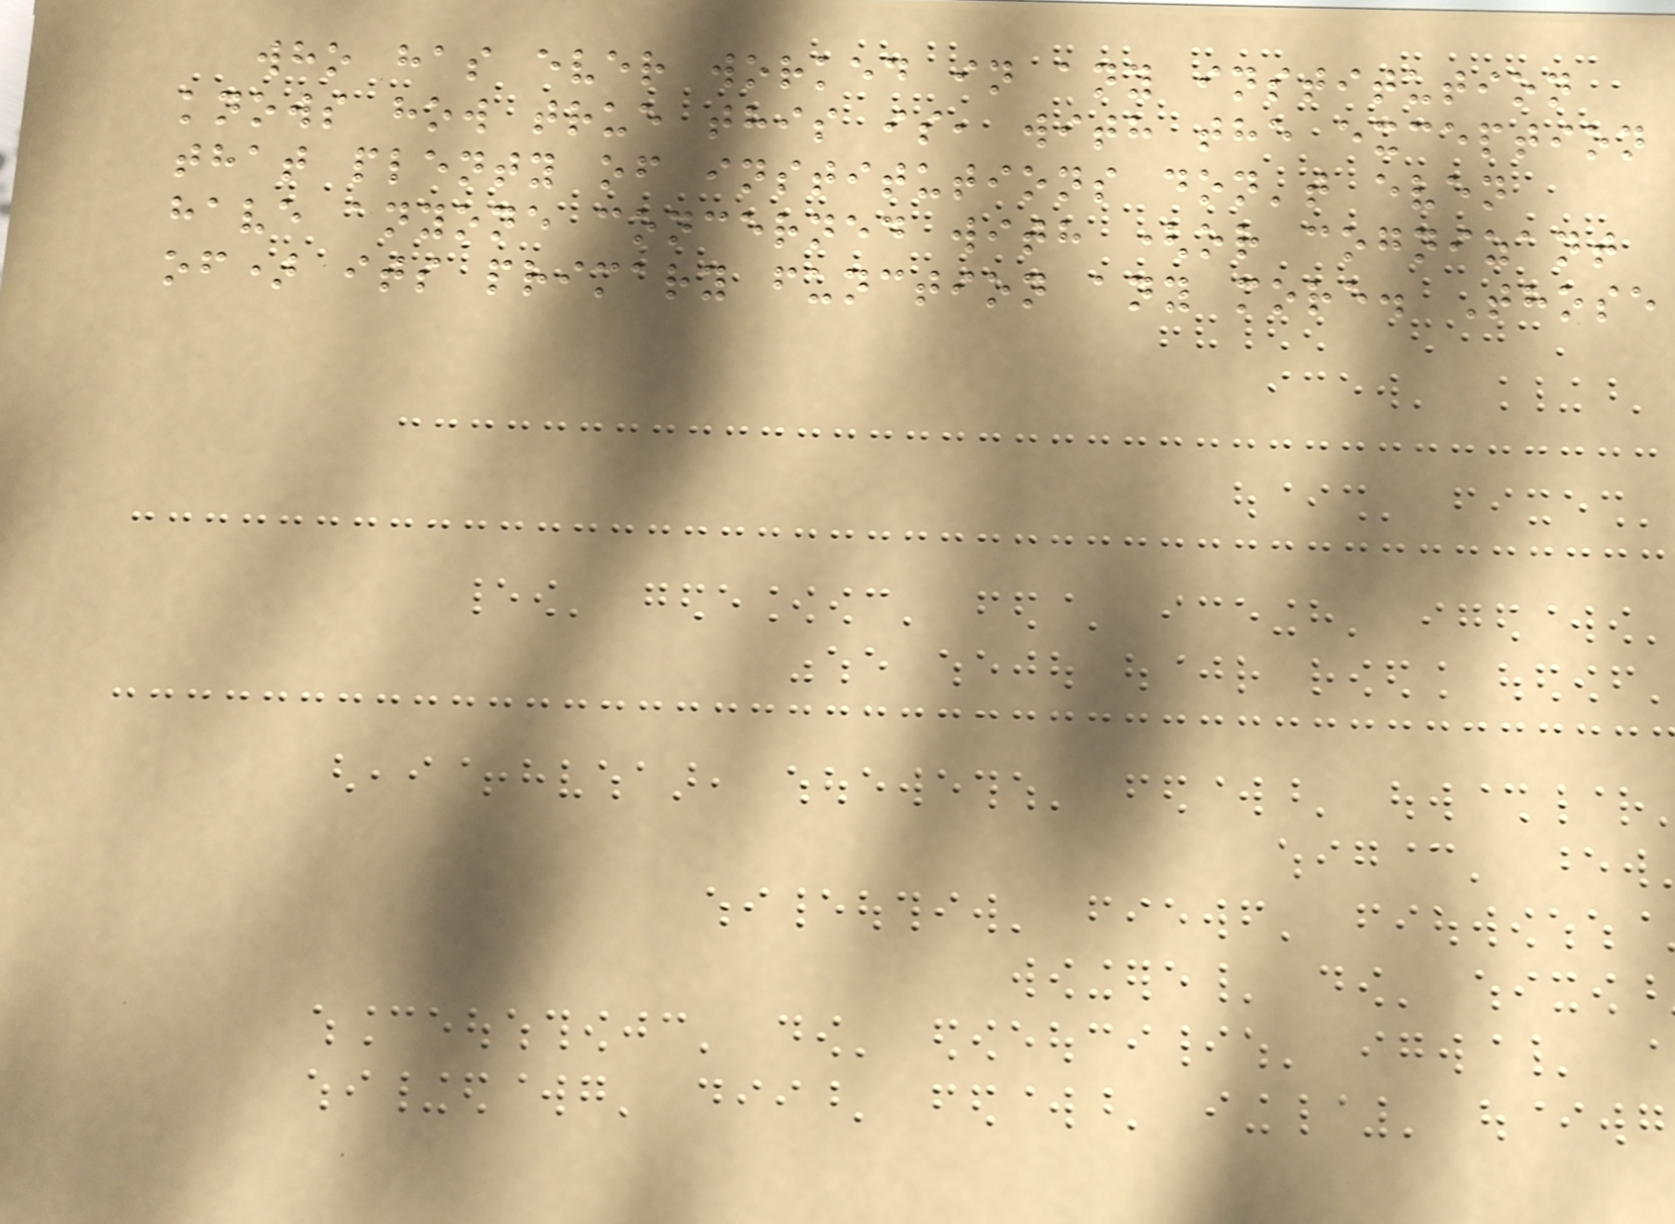who has ever worked in any institution
knows how true this is, with the exception
that plenty of institutions don't even
have anyone concerned with (or cognizant
of) its primary function any more. Those
